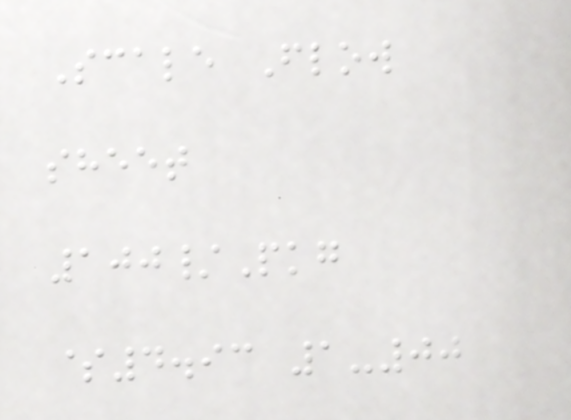Scale Flow
sheet
100/Pkg
$4.93 1-00
